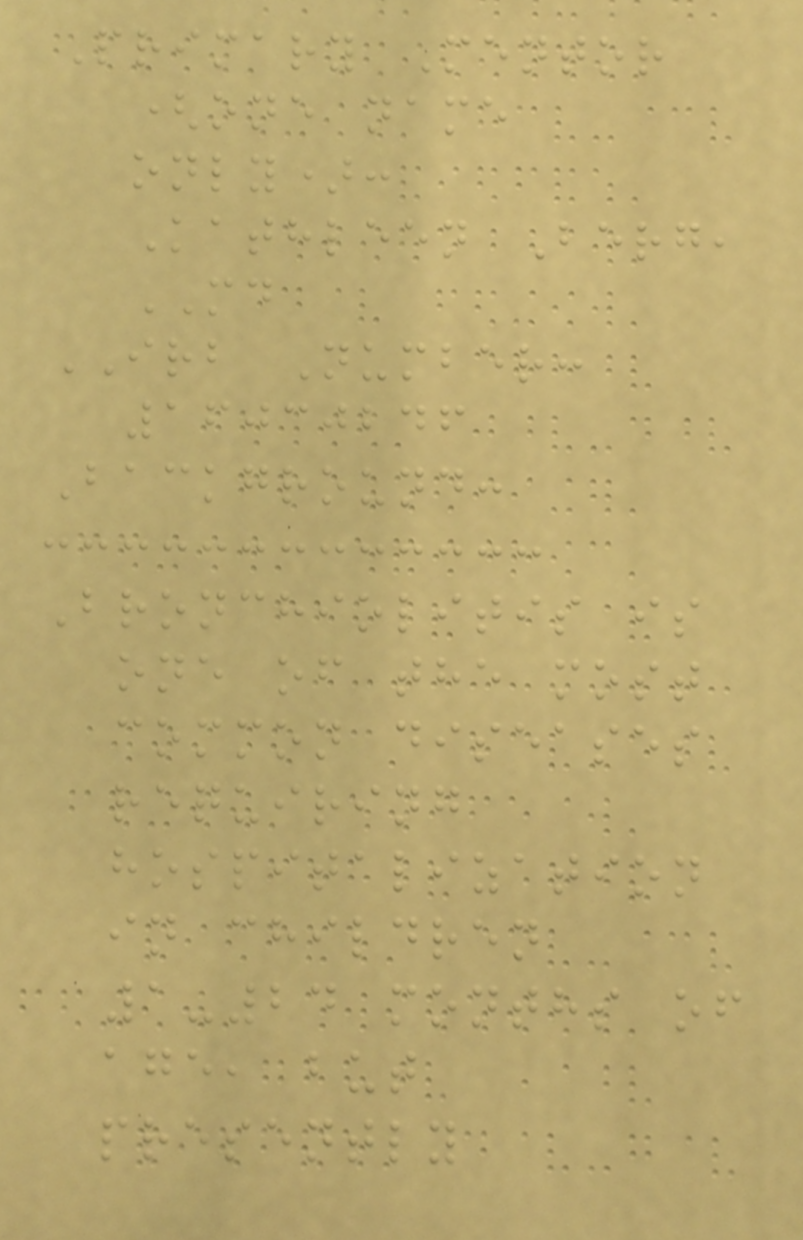Primary Mentor
(one name
only):
Kathleen Berg,
MD
IRB Number:
16030246
Background:
Bronchiolitis is
one of the most
common diseases
requiring
hospitalization
in children
1-24 months of
age, but
presently
